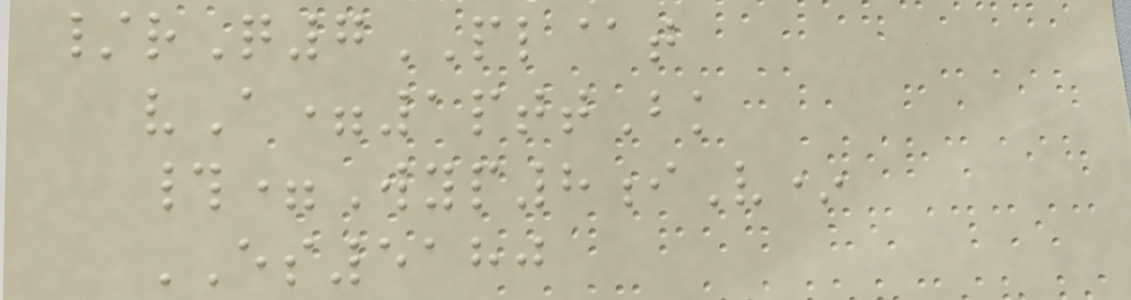/rQ7PL@t
vA=1pttBk
#=Wyp8iV*
ES5180
